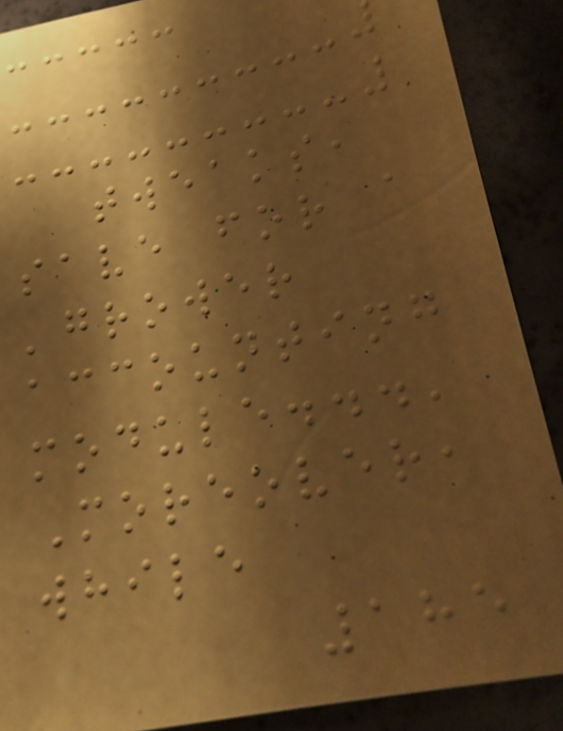tweaks,
save for a
'grower
accounting
module...'
Moreover,
while
185
